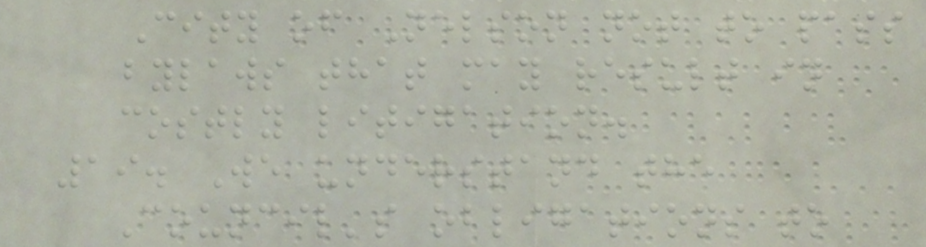City of Nelson not to pass
bylaws that may result in
costly litigation.
19. We understand the
Council's obligations to
